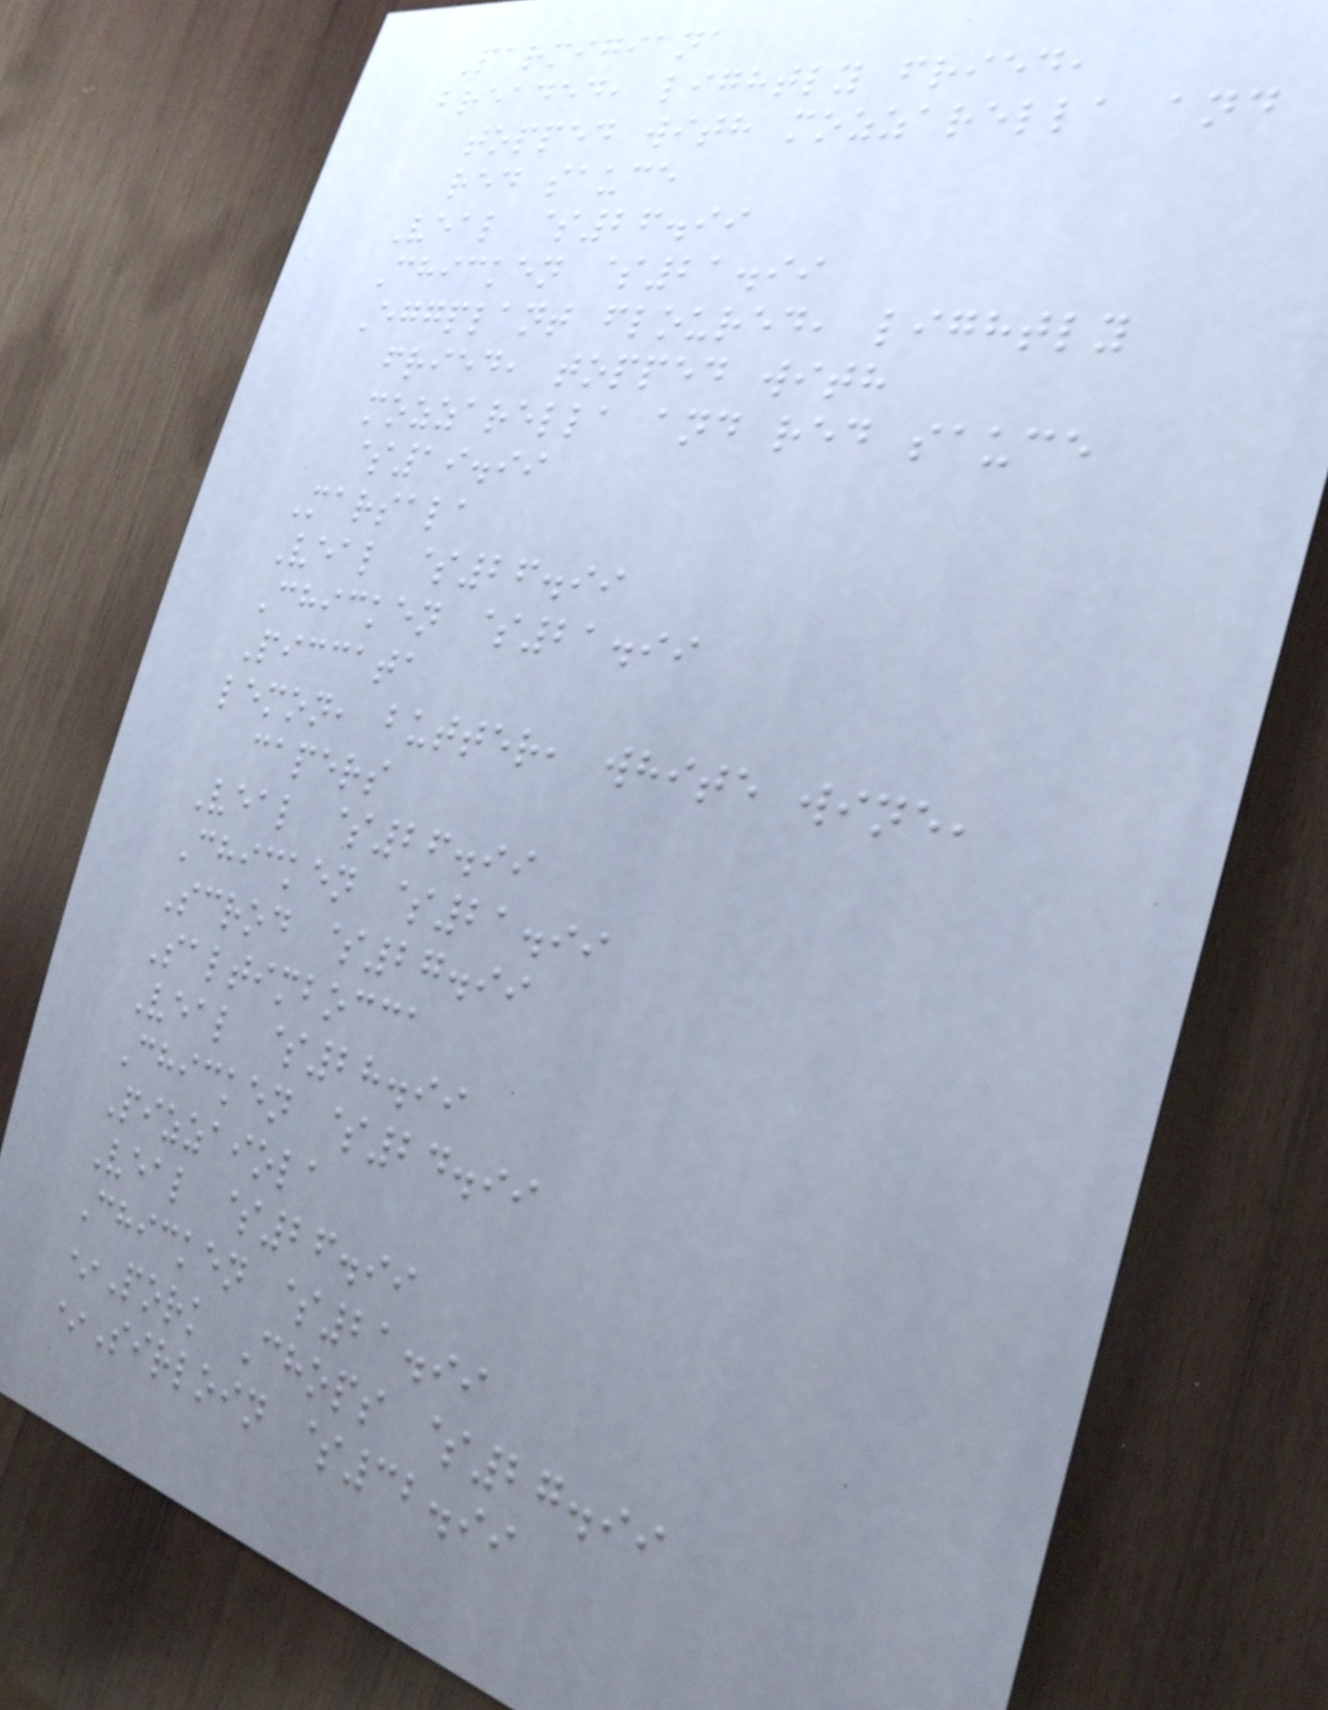Parmigiana
breaded, lightly fried,
topped with mozzarella and
red sauce
Veal $26.99
Chicken $21.99
Eggplant floured, lightly
fried, topped with
mozzarella and red sauce
$19.99
Marsala
Veal $26.99
Chicken $21.99
Piccata
lemon, butter, white wine,
capers
Veal $26.99
Chicken $21.99
Scrod $27.99
Saltimbocca
Veal $28.99
Chicken $24.99
Pizzaiola
Veal $26.99
Chicken $21.99
*Pork Chops $27.99
*Sirloin $32.99
